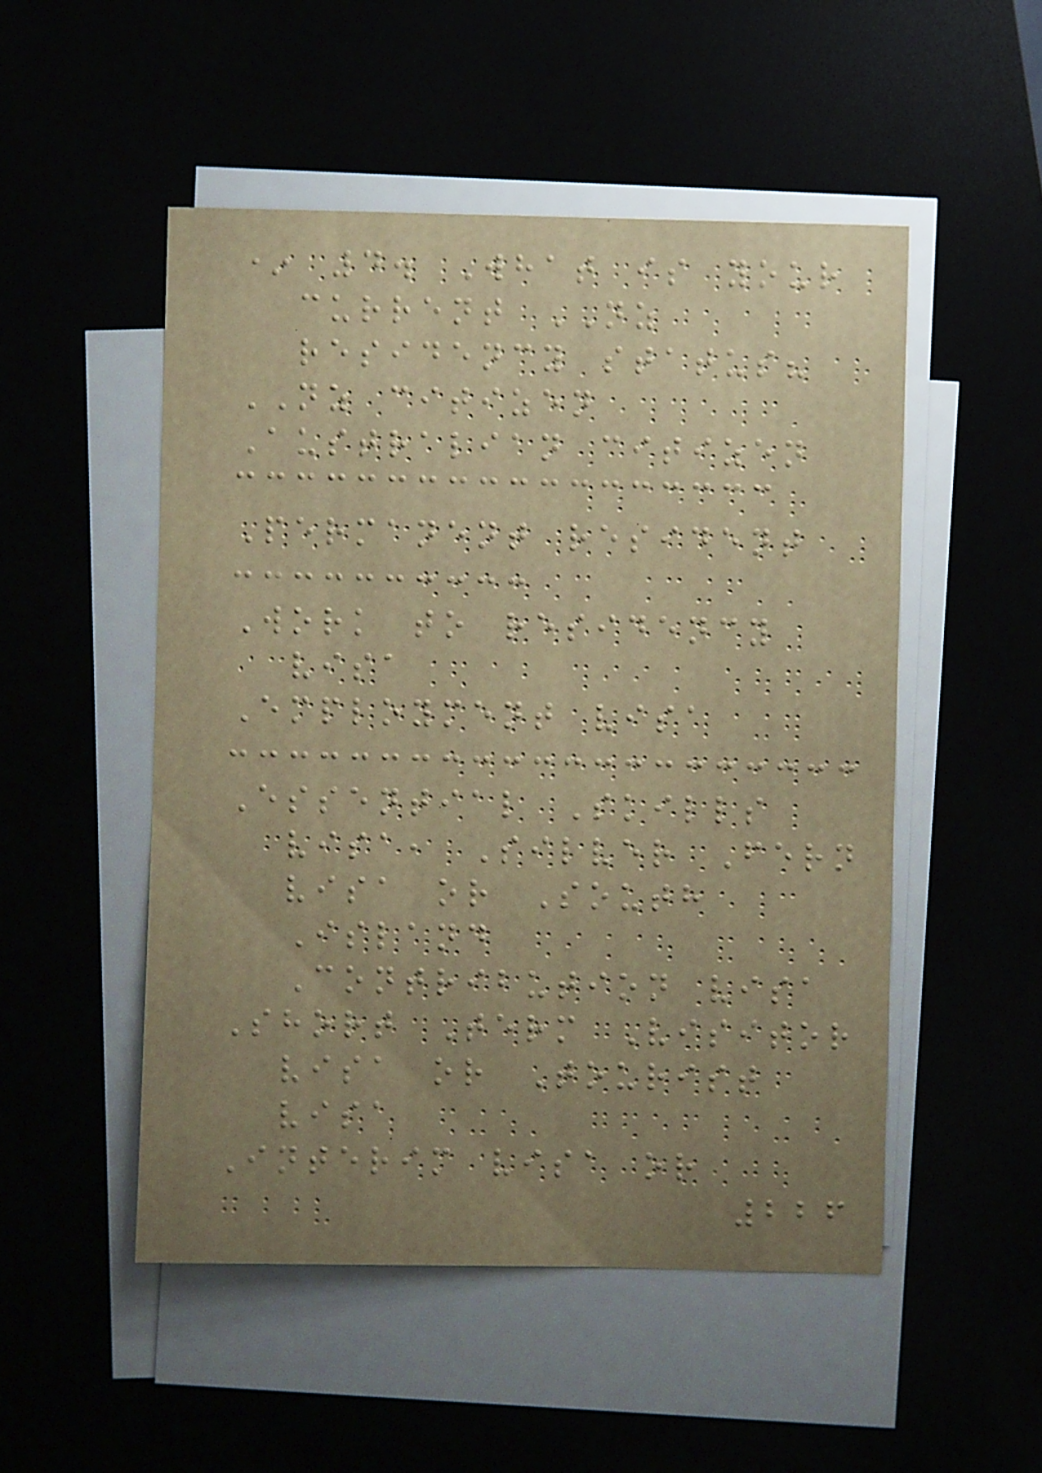* 4. What is your
current NZ
residency status?
NZ citizen
Australian citizen
Permanent resident
Work to residency
visa
Employment visa
Essential Skills
visa, Silver Fern
visa or South
Island
Contribution visa
Short Term Visitor
visa or Tourist
visa
Interim visa or
226
